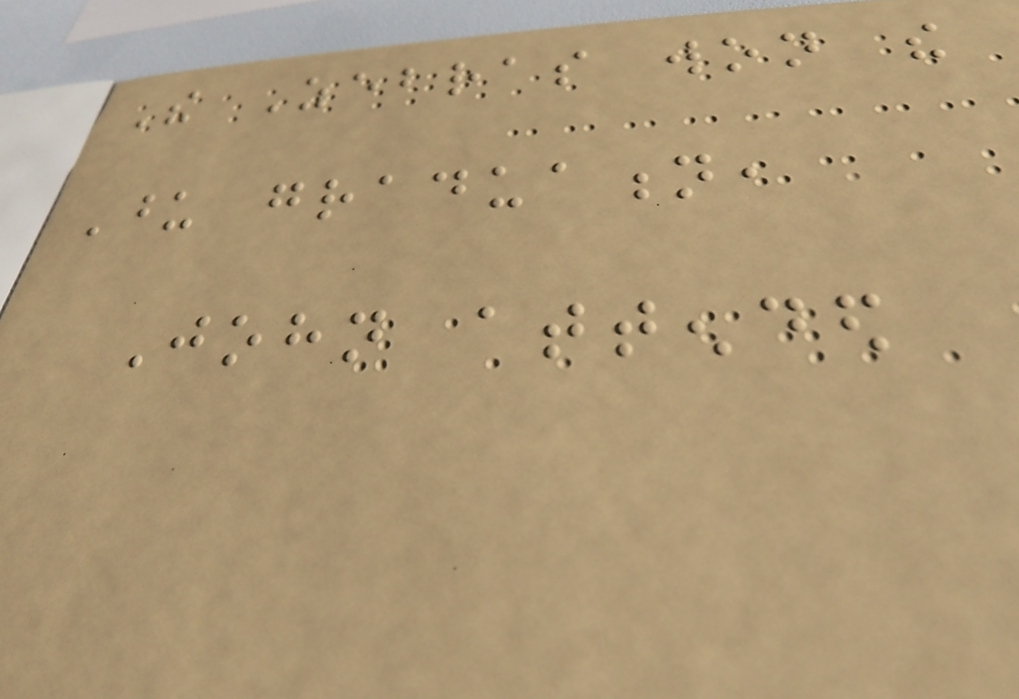The Zebras won the
Upon graduation,
John attended
